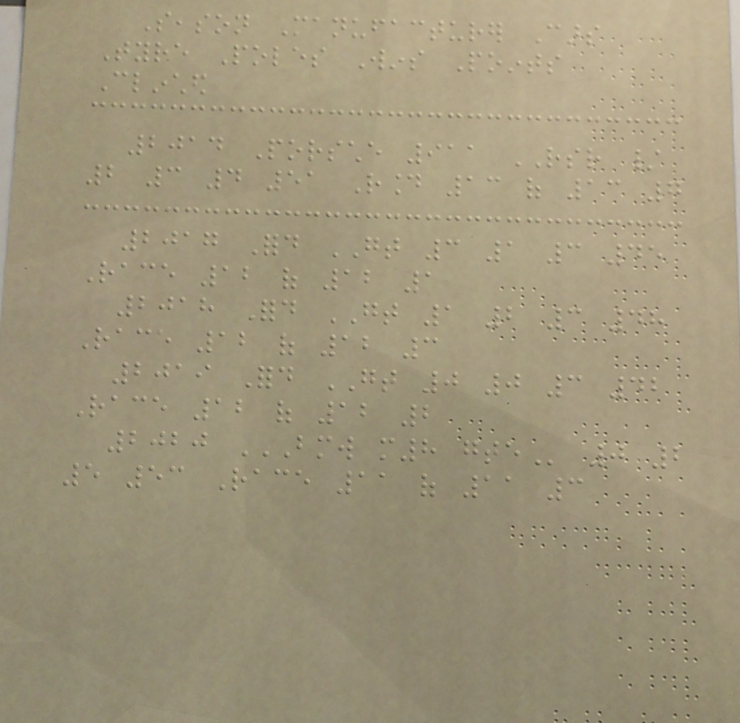Season Manufacturer Cars
Tyre Poles Wins Points
Clinched
2014 Porsche 911 RSR /
2 3 4 51 Round 13 of 13 7
2017 Ford GT 3 1 3 45
Race 12 of 12 1
2018 Ford GT 1 2 3 48
Race 12 of 12 3
2019 Ford GT 0 0 3 42
Race 12 of 12 2
2020 BMW M8 GTE 0 2
5 53 Race 11 of 11 3
